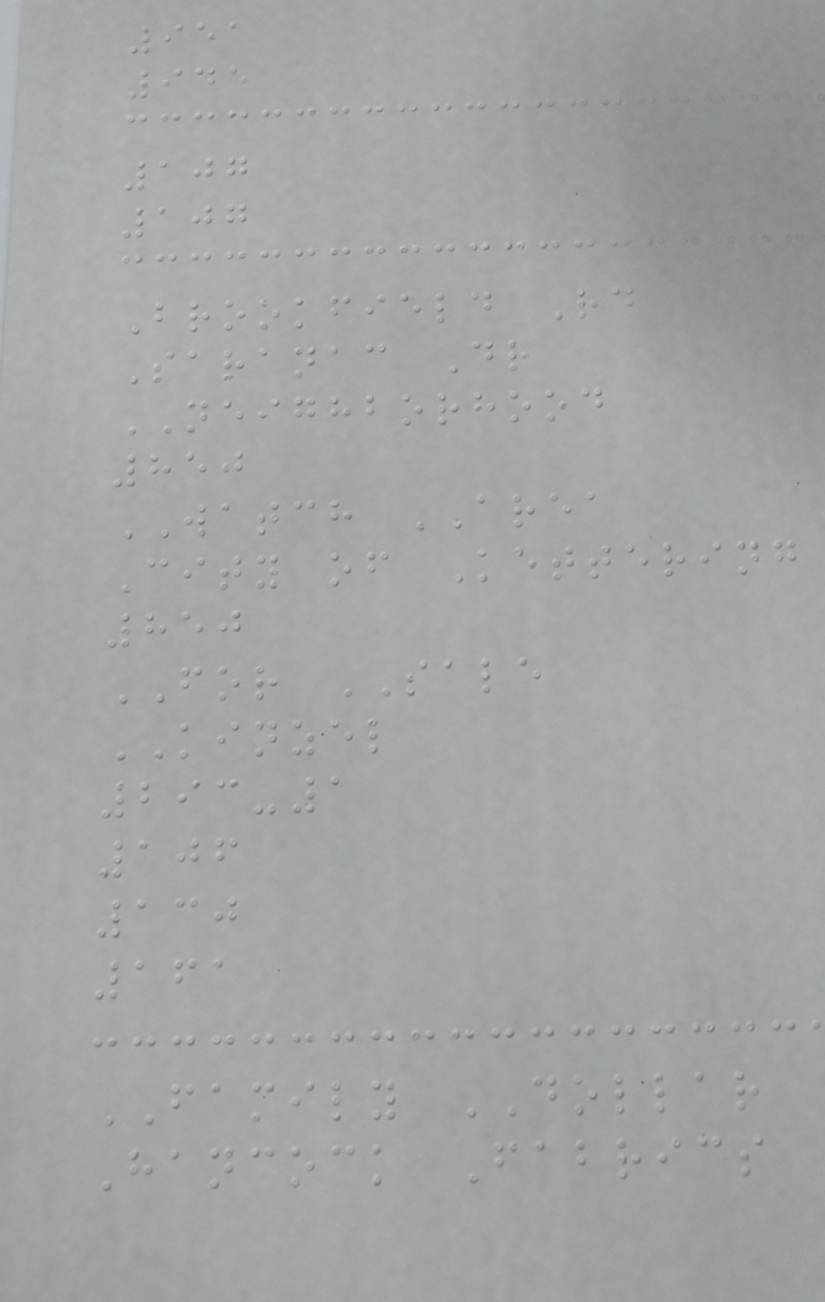951
945
107
107
Brookfield Rd
Saranac Dr
NEIGHBORHOOD
850
WATCH AREA
City of Kettering
850
FOR SALE
KINZEL
293-1
106
130
161
FAMILY DOLLAR
Hancock Fabrics
